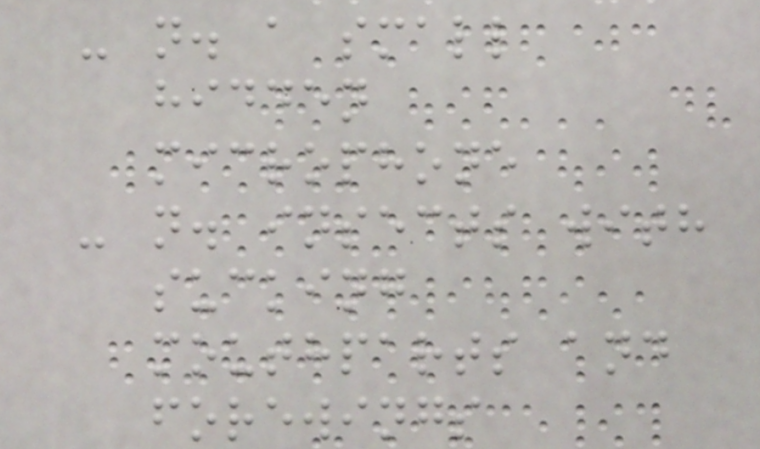- n. a small
hidden
microphone
- n. insects with
sucking
mouthparts and
forewings
